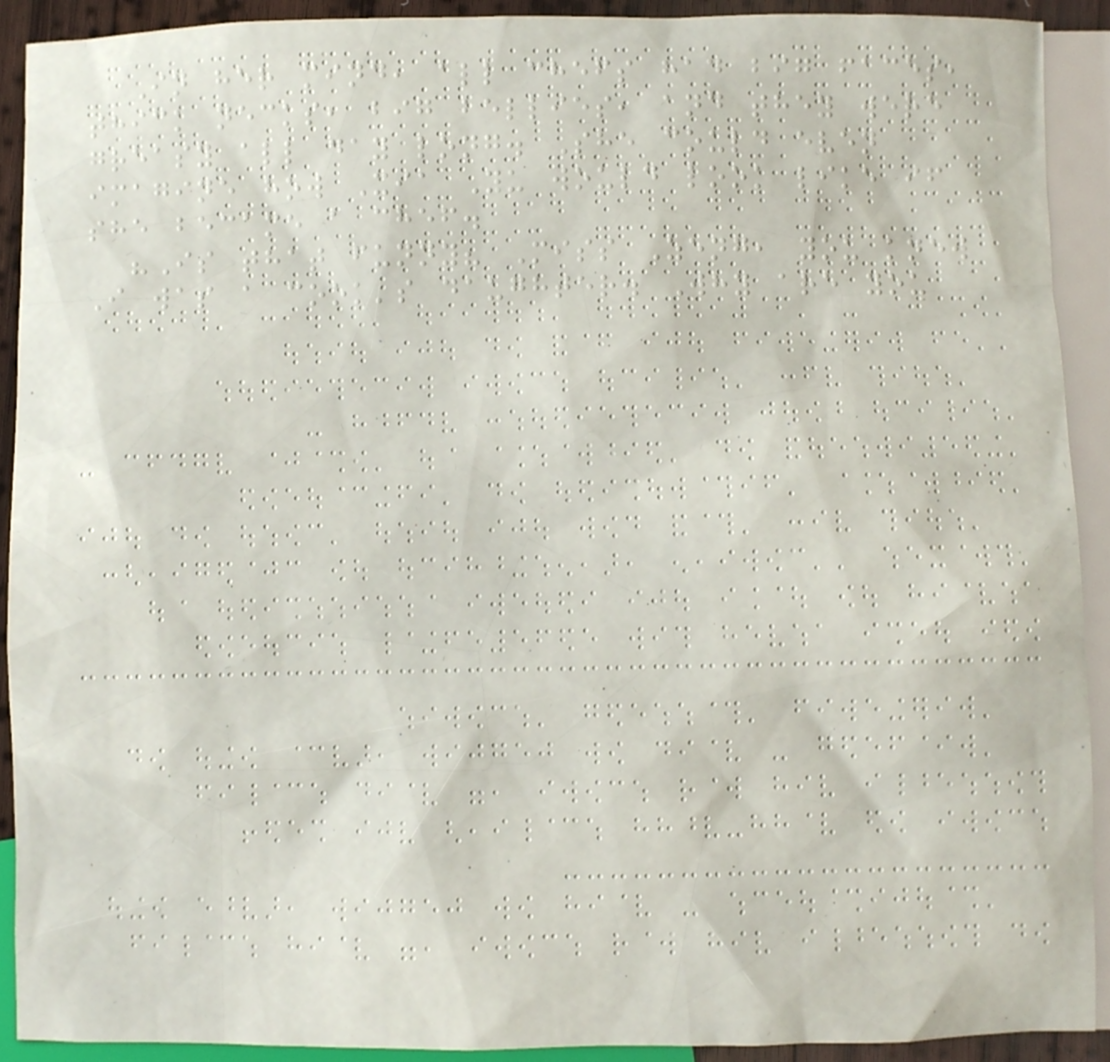In her mind, all chefs had big faces,
thick necks, big bellies, and they were
greasy all day long. She could even
imagine how Xia Yu would look like if
she became a chef.
"Is that funny? Miss Zeng, you knew
I was a cook's daughter. Why are you
